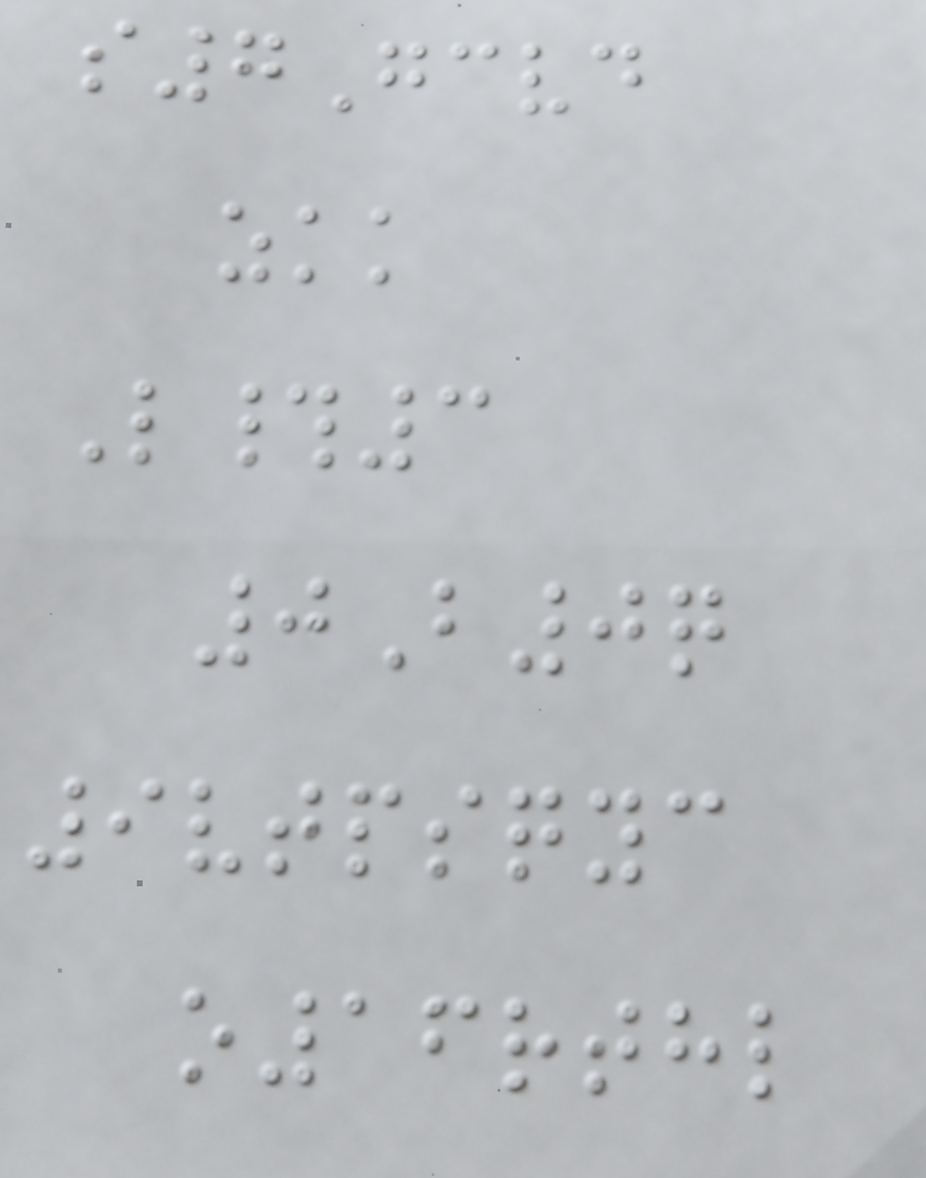s7Gcvd
zkk
L#3
0B0q
9vtpsqyc
o16rthl
